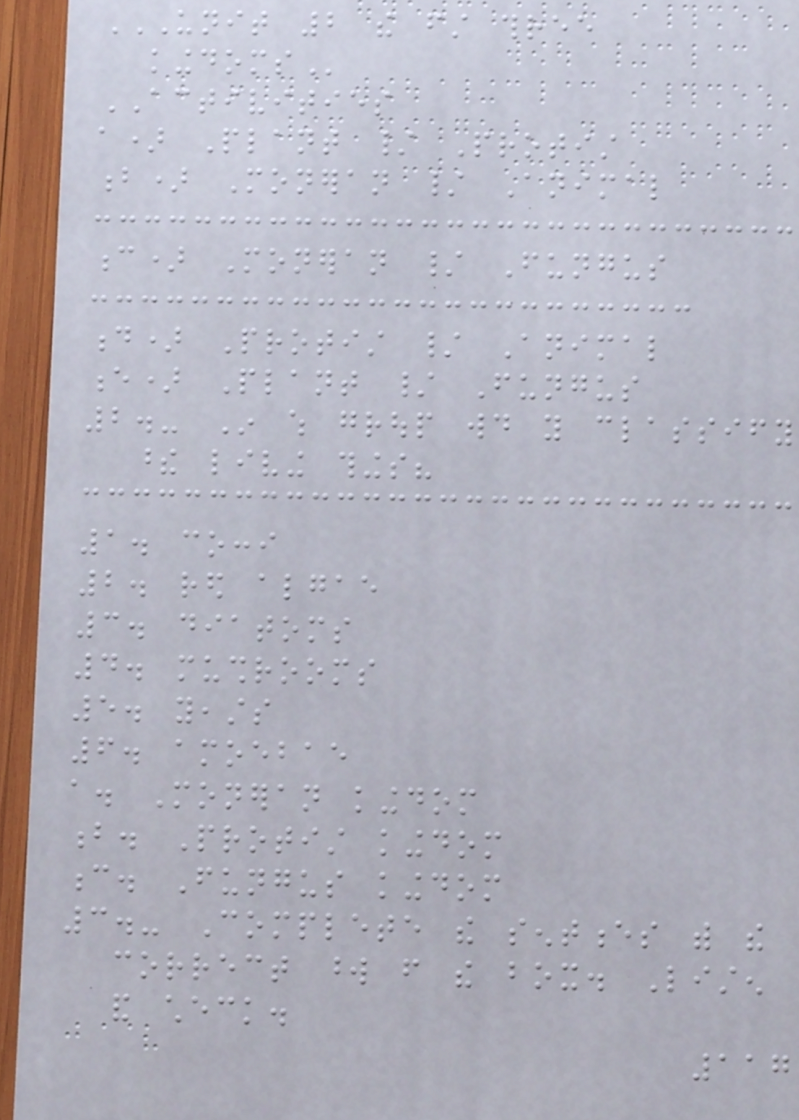UNIT 2 THE FIRST THREE
KINGDOMS
ACTIVITIES
a) Plant / Protist
b) Moneran / Animal
c) Moneran / Fungus
d) Protist / Animal
e) Plant / Fungus
2.- In which group would you classify
these living things?
1. cocci
2. red algae
3. diatoms
4. mushrooms
5. yeasts
6. amoebae
a. Moneran kingdom
b. Protist kingdom
c. Fungus kingdom
3.- Complete the sentences with the
correct word from the box. Listen
and check.
117
